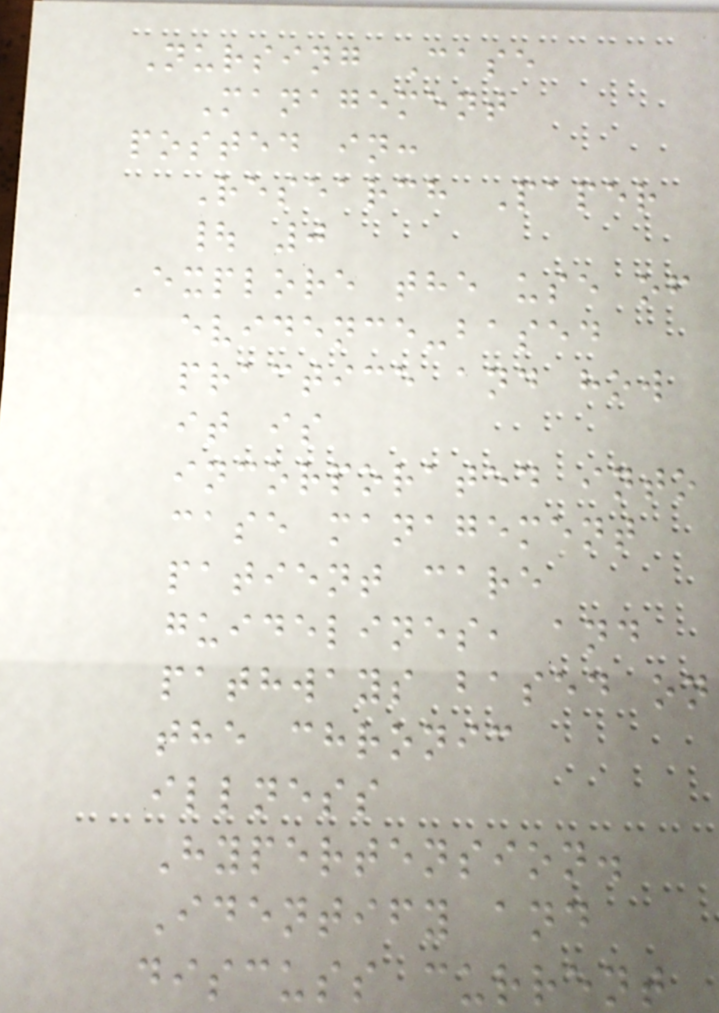Nursing Case
Management
posted in:
Research Paper
| 0
Explore the use of
evidence-based
practice and how
it is
incorporated into
case management
patient care
guidelines, and
pathways based on
the chronic
illness
Hypertension.
Identify and
discuss current
